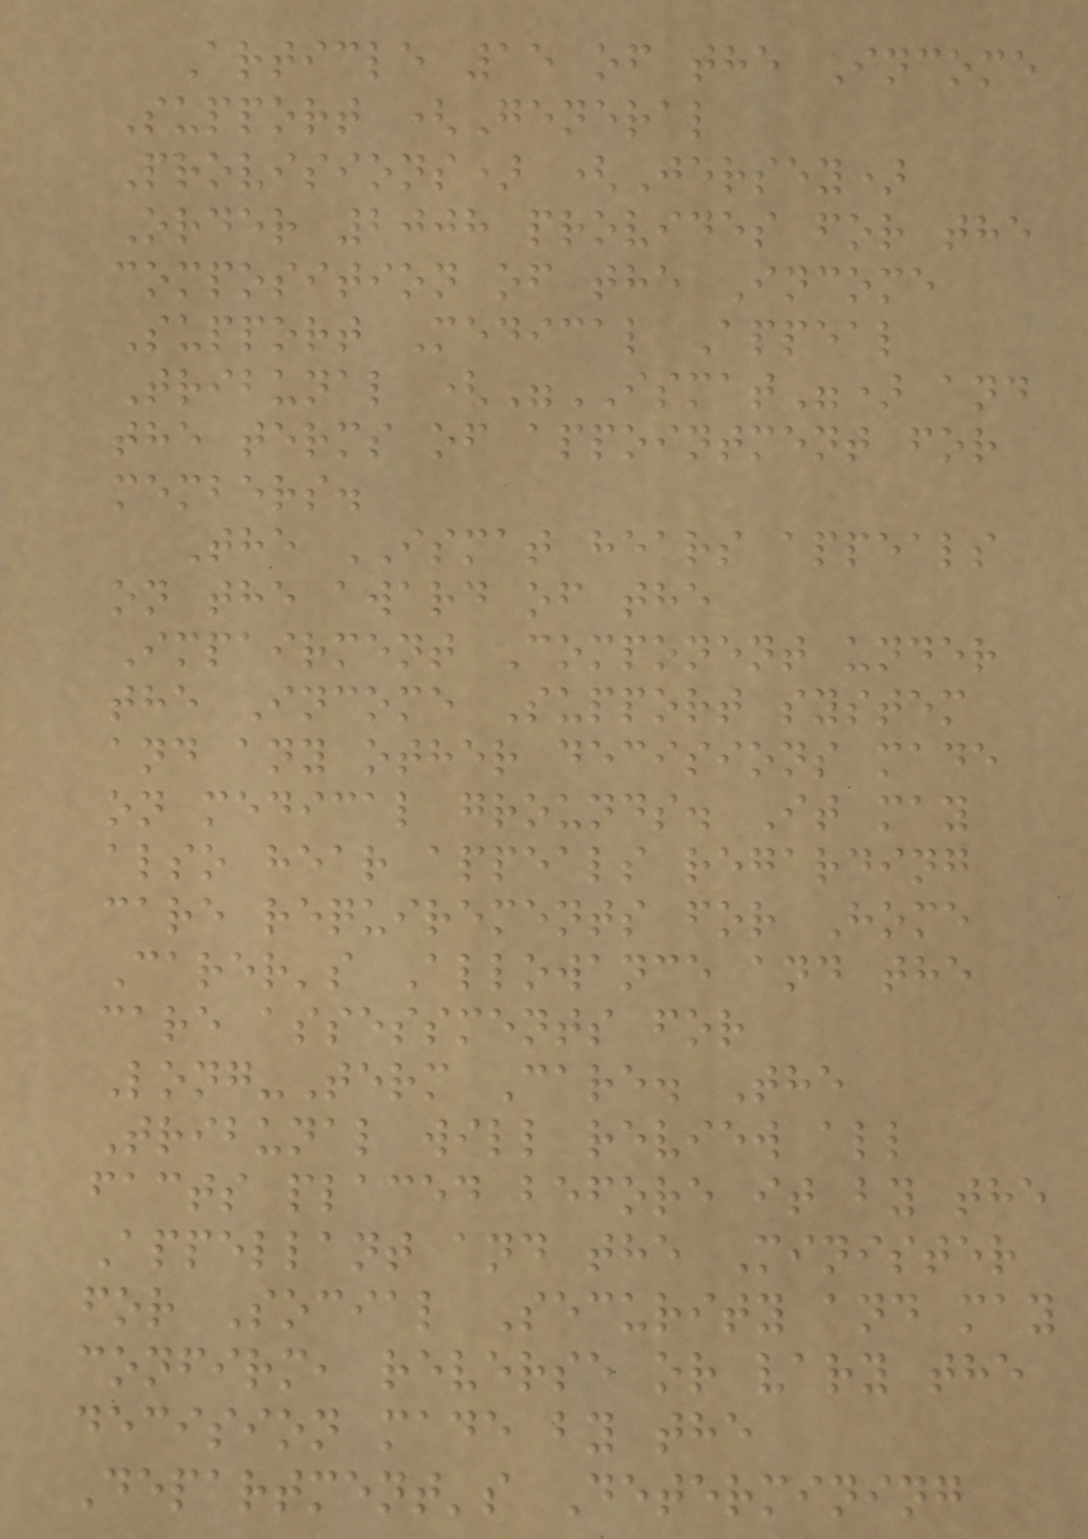Article 15 of the Income
Support (General
Provisions) (Jersey)
Order 2008 provides for the
composition of the Income
Support Medical Appeal
Tribunal ("ISMAT") and
the terms of appointment for
members.
The ISMAT hears appeals
on the award of the
Impairment Component under
the Income Support system
and any other decisions made
on medical grounds. It may
also hear appeals regarding
care requirements for Home
Carer's Allowance and the
care assessments for
Long-Term Care. The
Tribunal will review all
facts placed before it by the
Appellant and the Minister
for Social Security and may
confirm, reverse or vary the
decision made by the
Department's Determining
